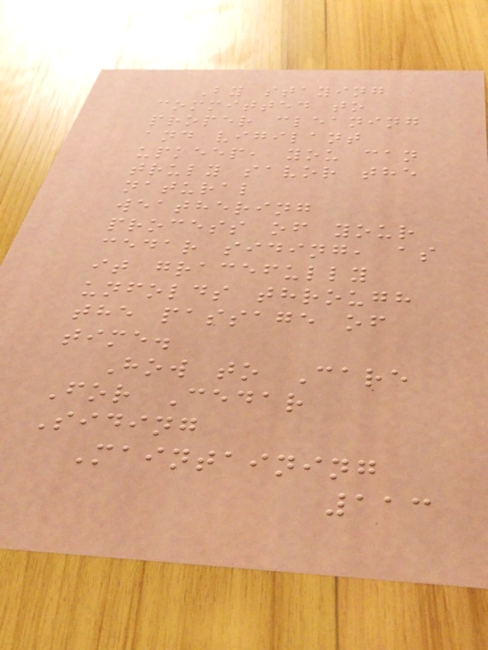By staying
committed to
proper cleaning
and vigilant
upkeep, you can
truly savor the
natural
weathering
process of your
cedar siding, as
it gracefully
unfolds through
the passage of
time.
How to Care
For Cedar
Siding
Maintaining
113
